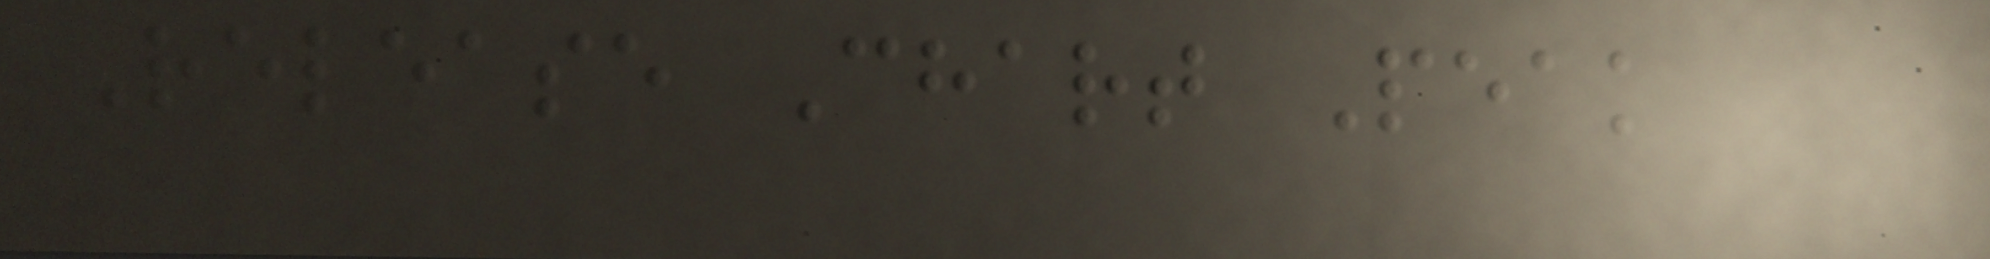Release Chart Peak
